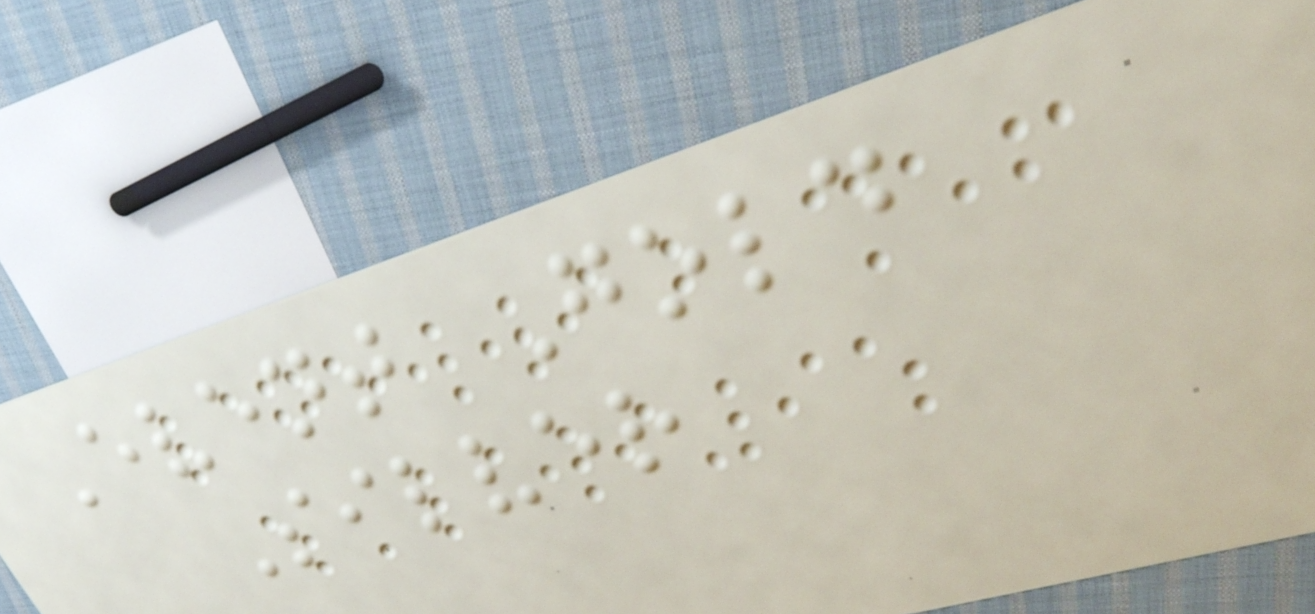Event Gold
Silver
